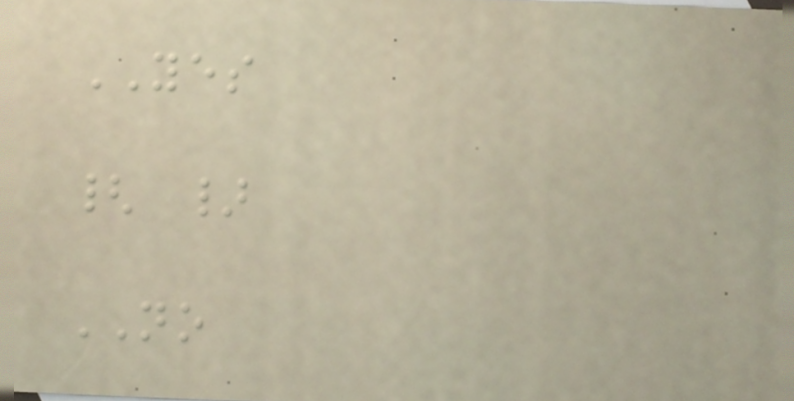YES
{ }
NO
